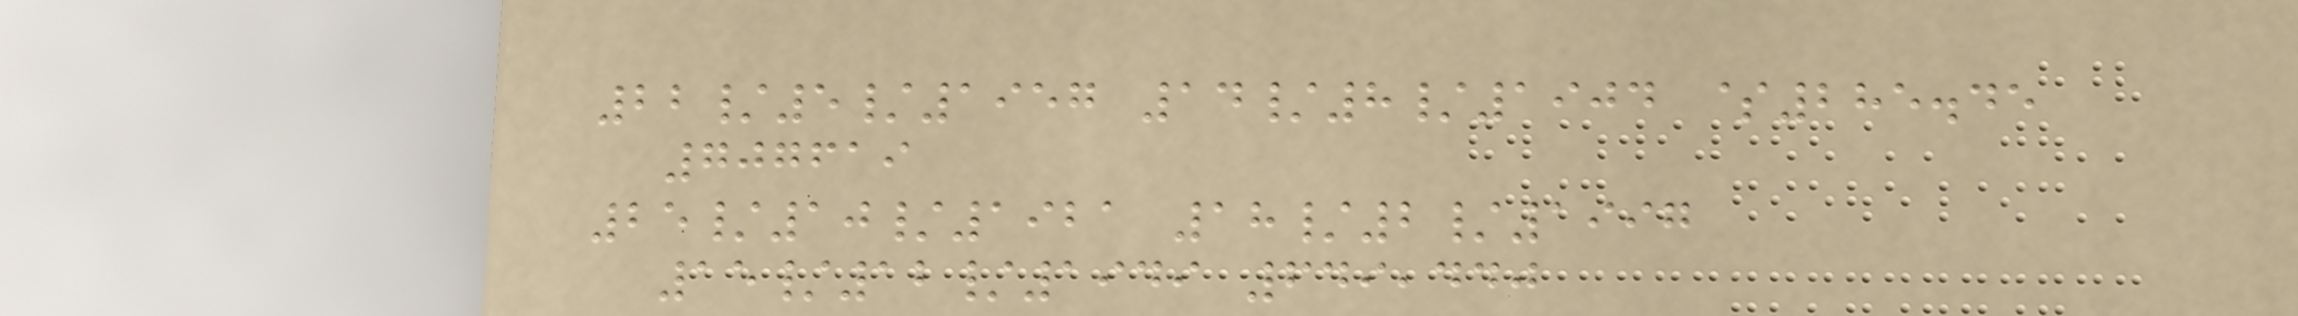22/5/1957 14/8/1904 $285.45
707619
25/10/1921 18/2/1997
15/12/1949 649,440
